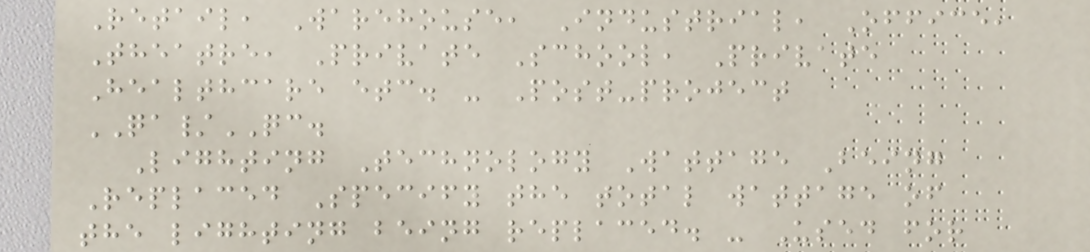Retail, Warehouse, Industrial, Office,
Theatre, Private School, Private
Healthcare etc. - Post-project
QA/QC.
Lighting Technology Wattage Being
Replaced Specify the total wattage of
the lighting being replaced. - Used for
